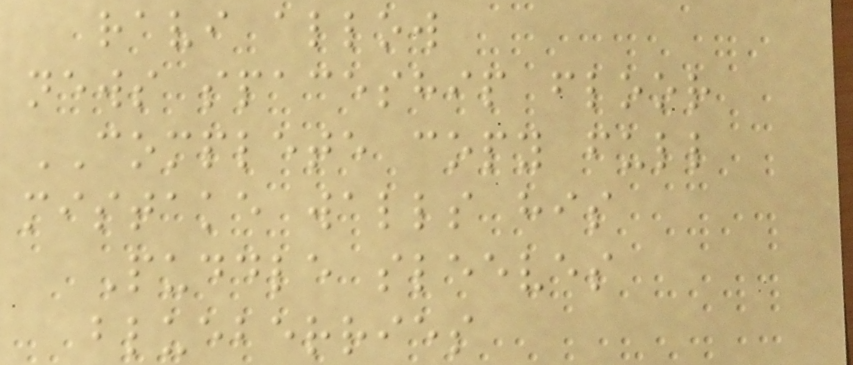ravi allow
news spaceship floor
COMPLETE copy full
mistake walls his
Puddle sleeves
blueberries
